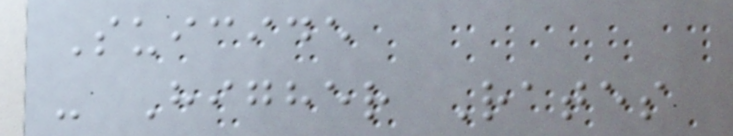Suicide
- Higher Rates
